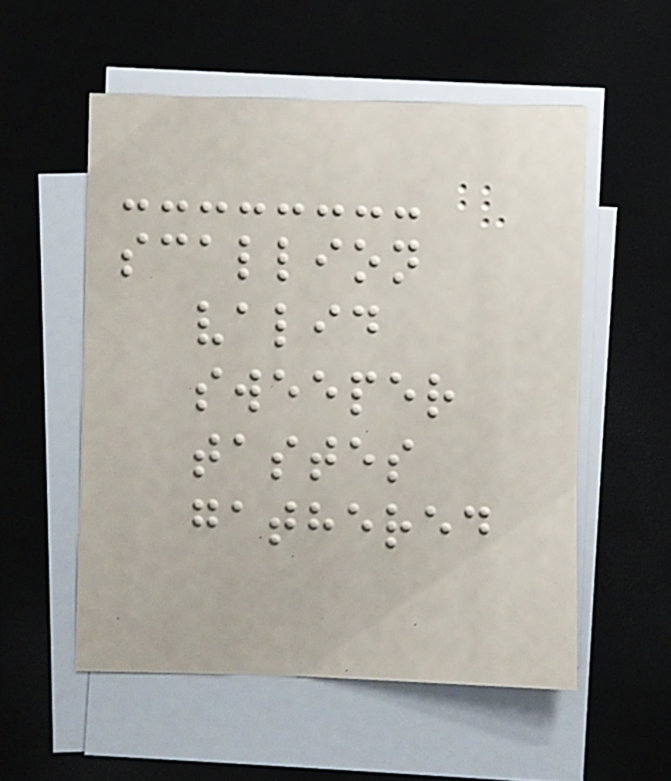scallion
valid
sweeper
tastes
gathered
